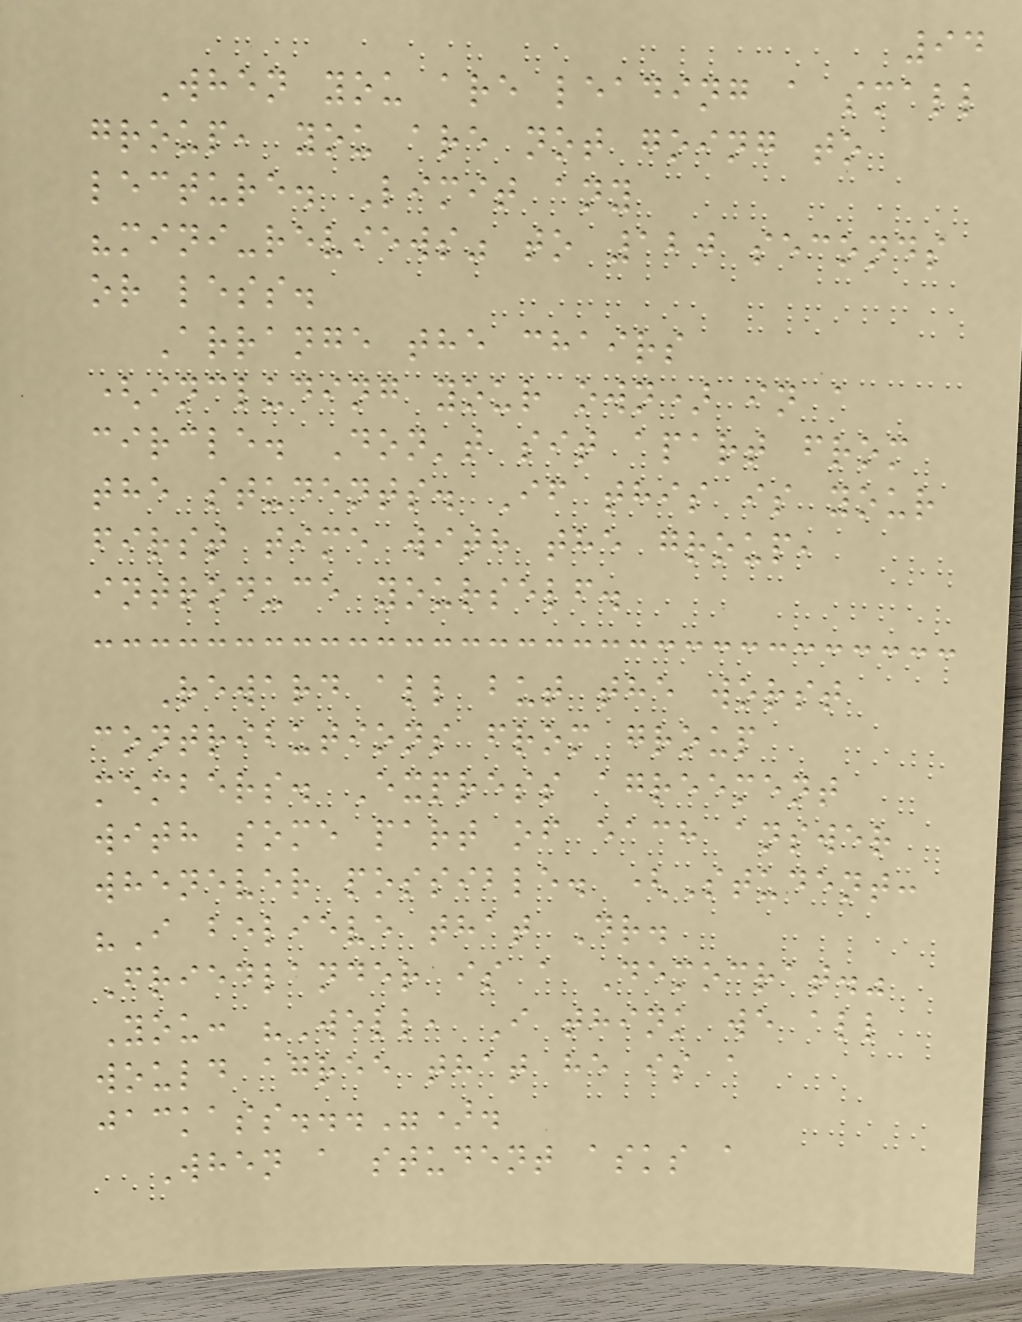94
When you are leading a small
group, you are not going to
lecture. Limit any
"mini-reviews" to 120 seconds
or less.
Arrange the chairs
(including your own) in a
circle. Don't sit apart from
the students. If this is your
first time with the group,
introduce yourself.
Reward all but the worst
contributions from group
members. Express agreement
with some part of each answer
whenever possible. (Student:
"I believe that Dr.
Friedlander is a Democrat."
You: "Well, I think we all
would agree that he is a
jackass...").
When a student asks a
